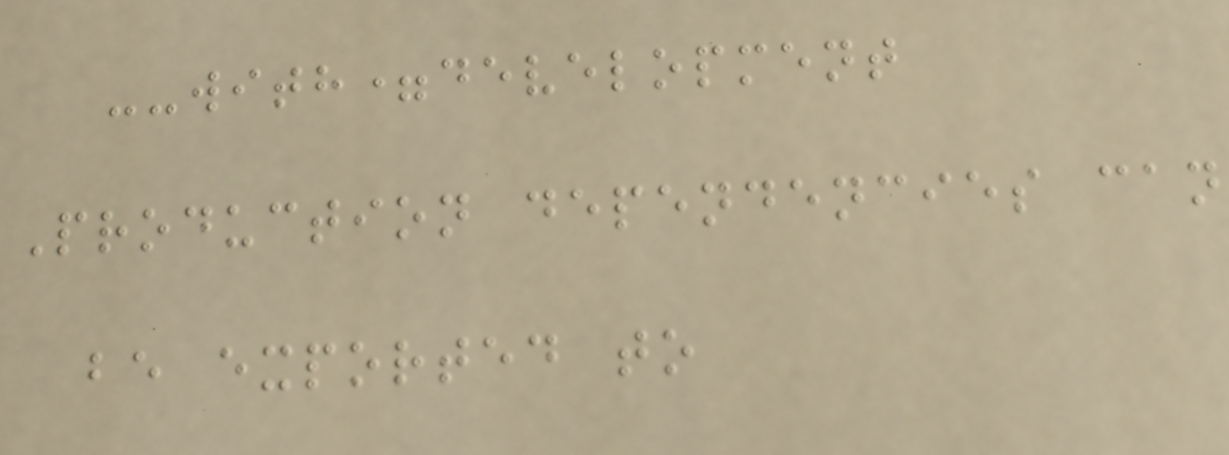--with=development
Production dependencies can
be exported to
